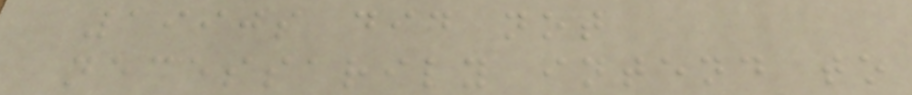1990s did not
necessarily intend to
